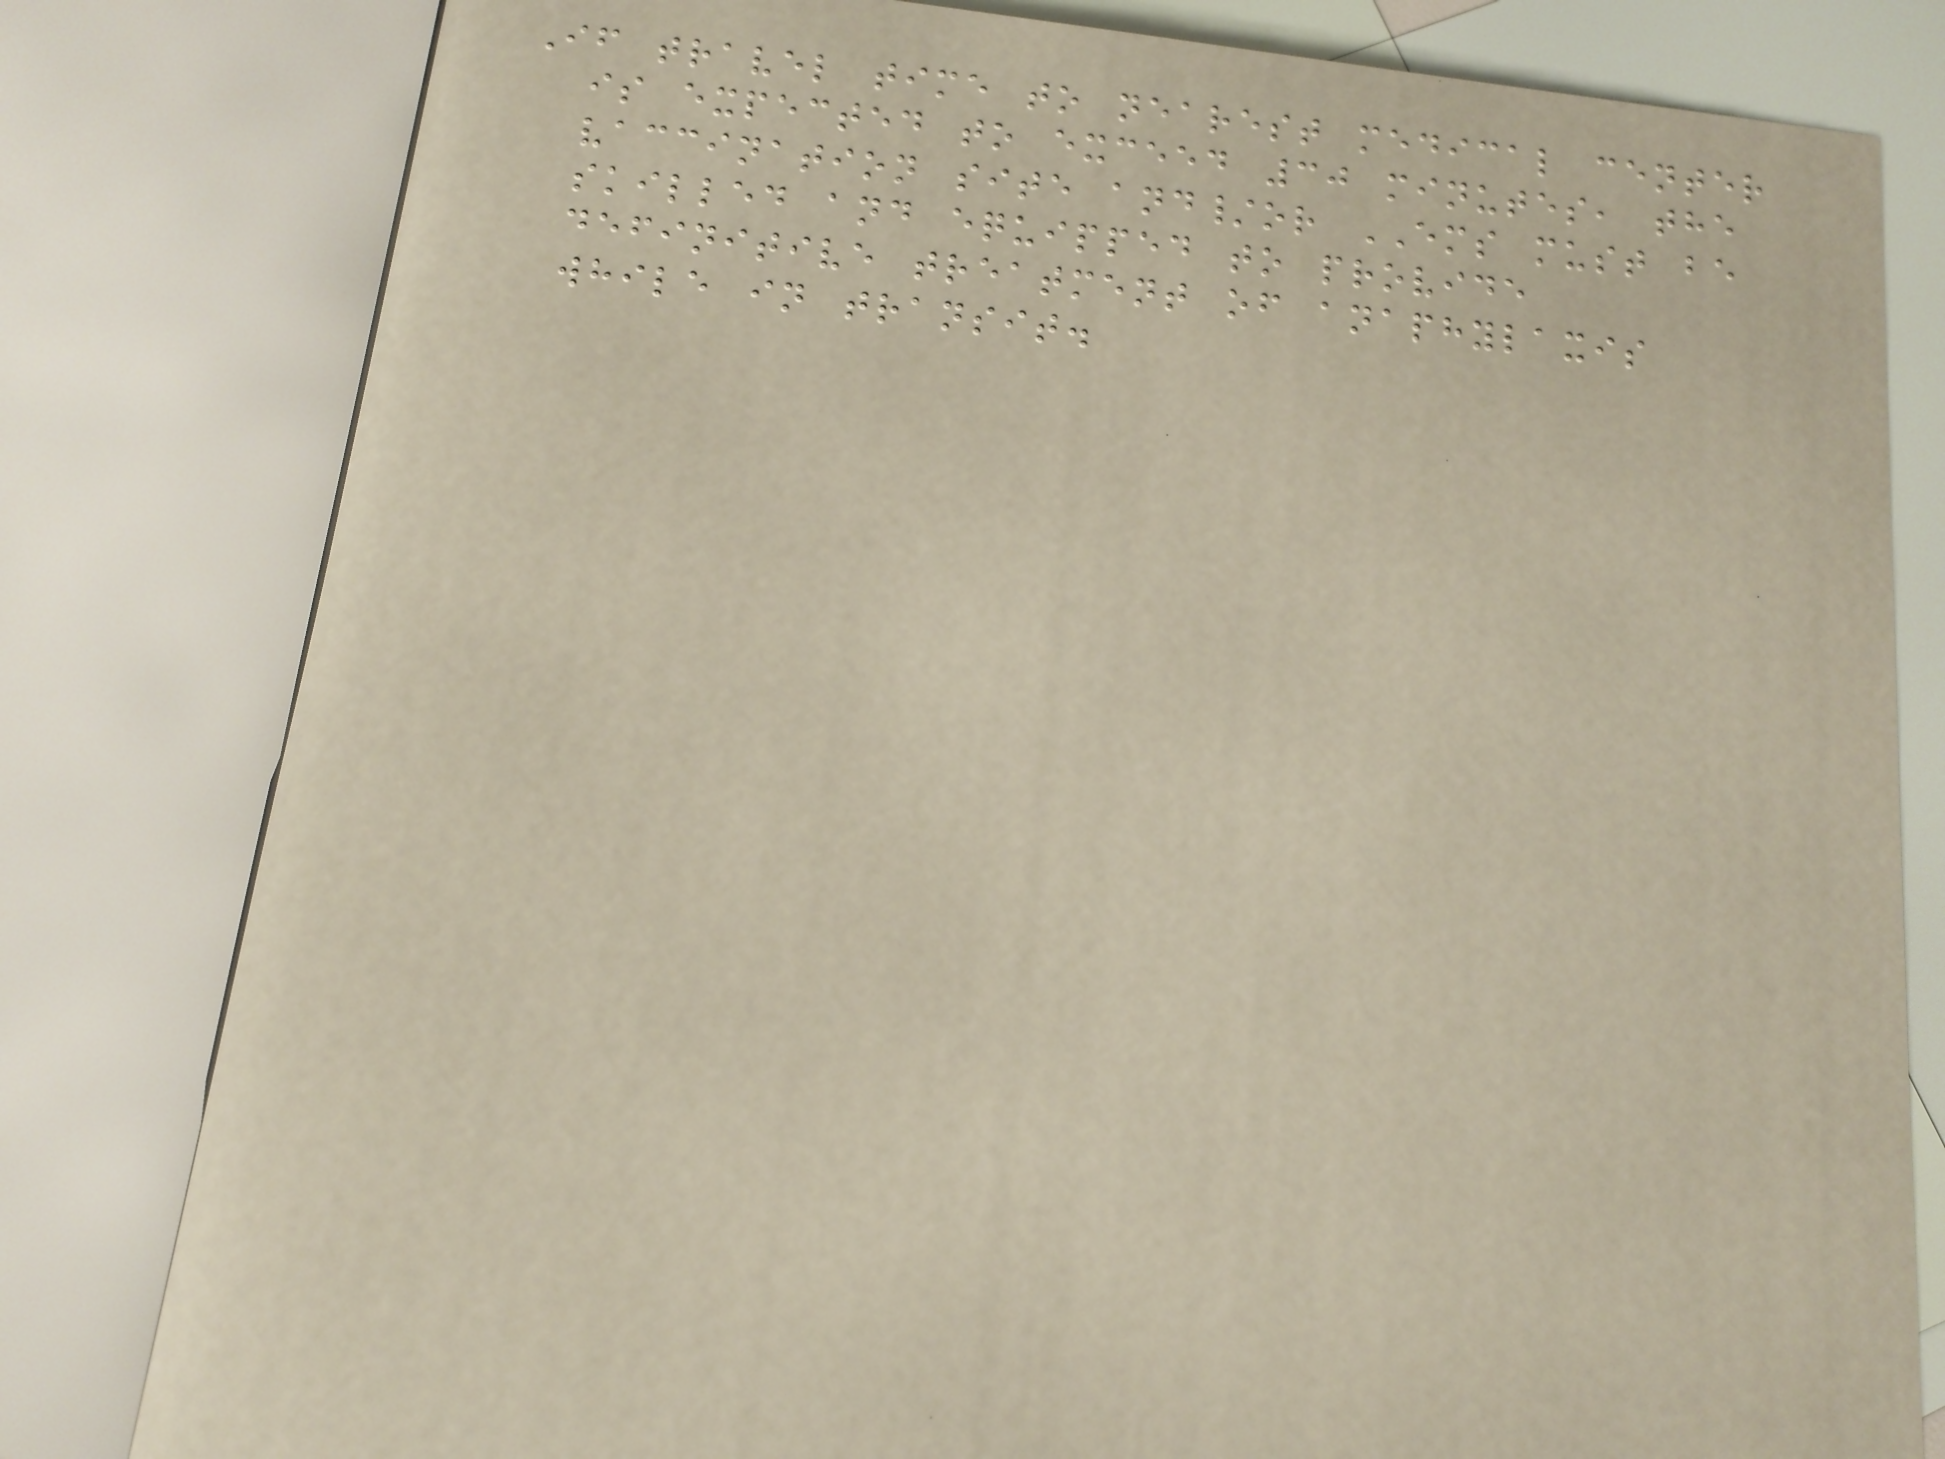If travel time to nearest medical center
is expected to exceed 30 minutes, the
vaccination site and/or EMS must be
skilled and equipped to provide
definitive treatment of anaphylaxis
while in transit.
